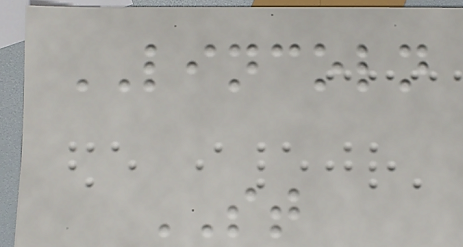LINCOLN
ST
